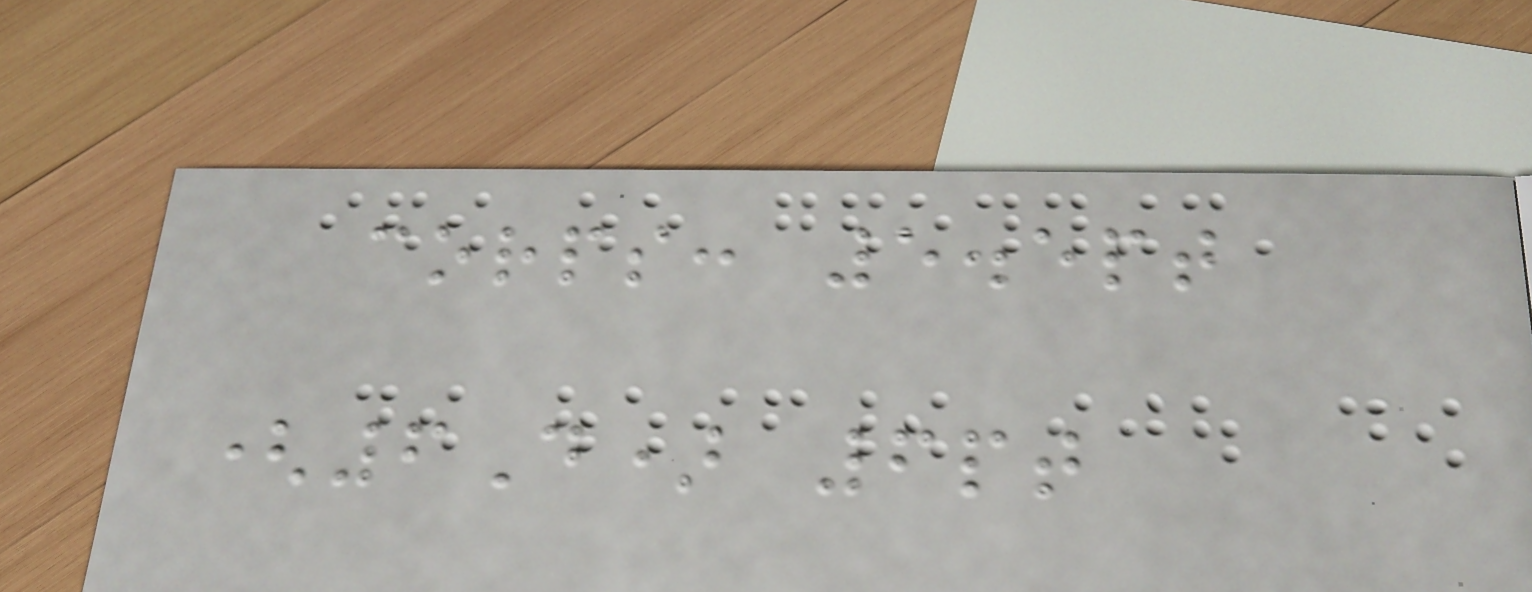corps: 5.5pt
(6D) 6pt
